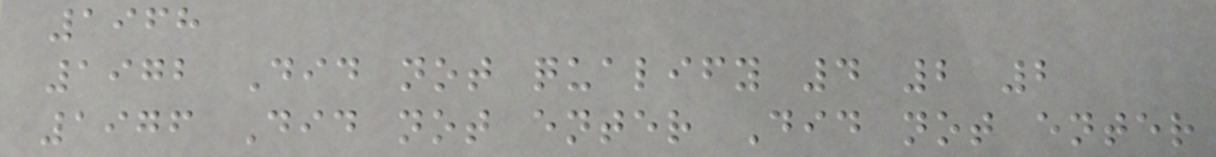1968
1972 Did not qualify 4 2 2
1976 Did not enter Did not enter
